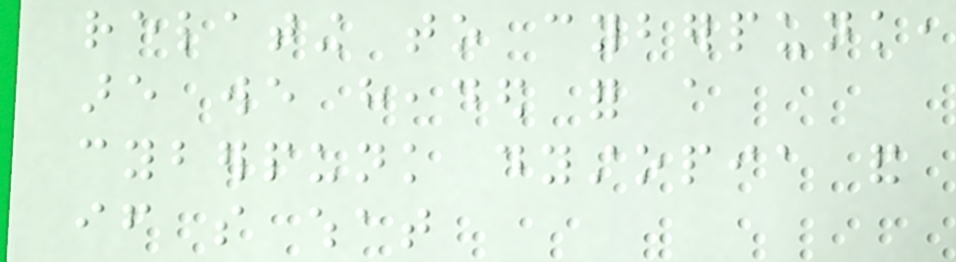relating to cyberpunk,
are we headed for a
cyberpunk dystopia and
if so what
